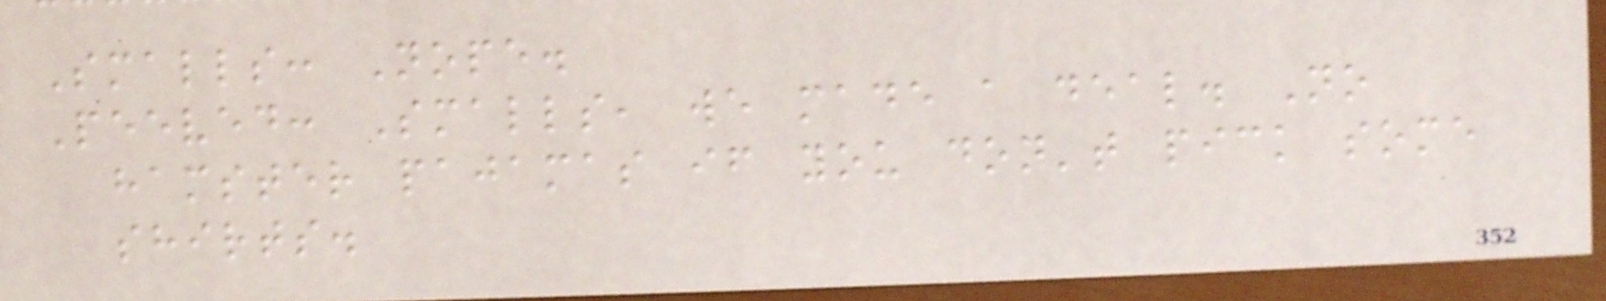Smalls: Nope.
Peeved: Smalls, we made a deal. No
hamster pajamas if you don't pick some
shirts.
